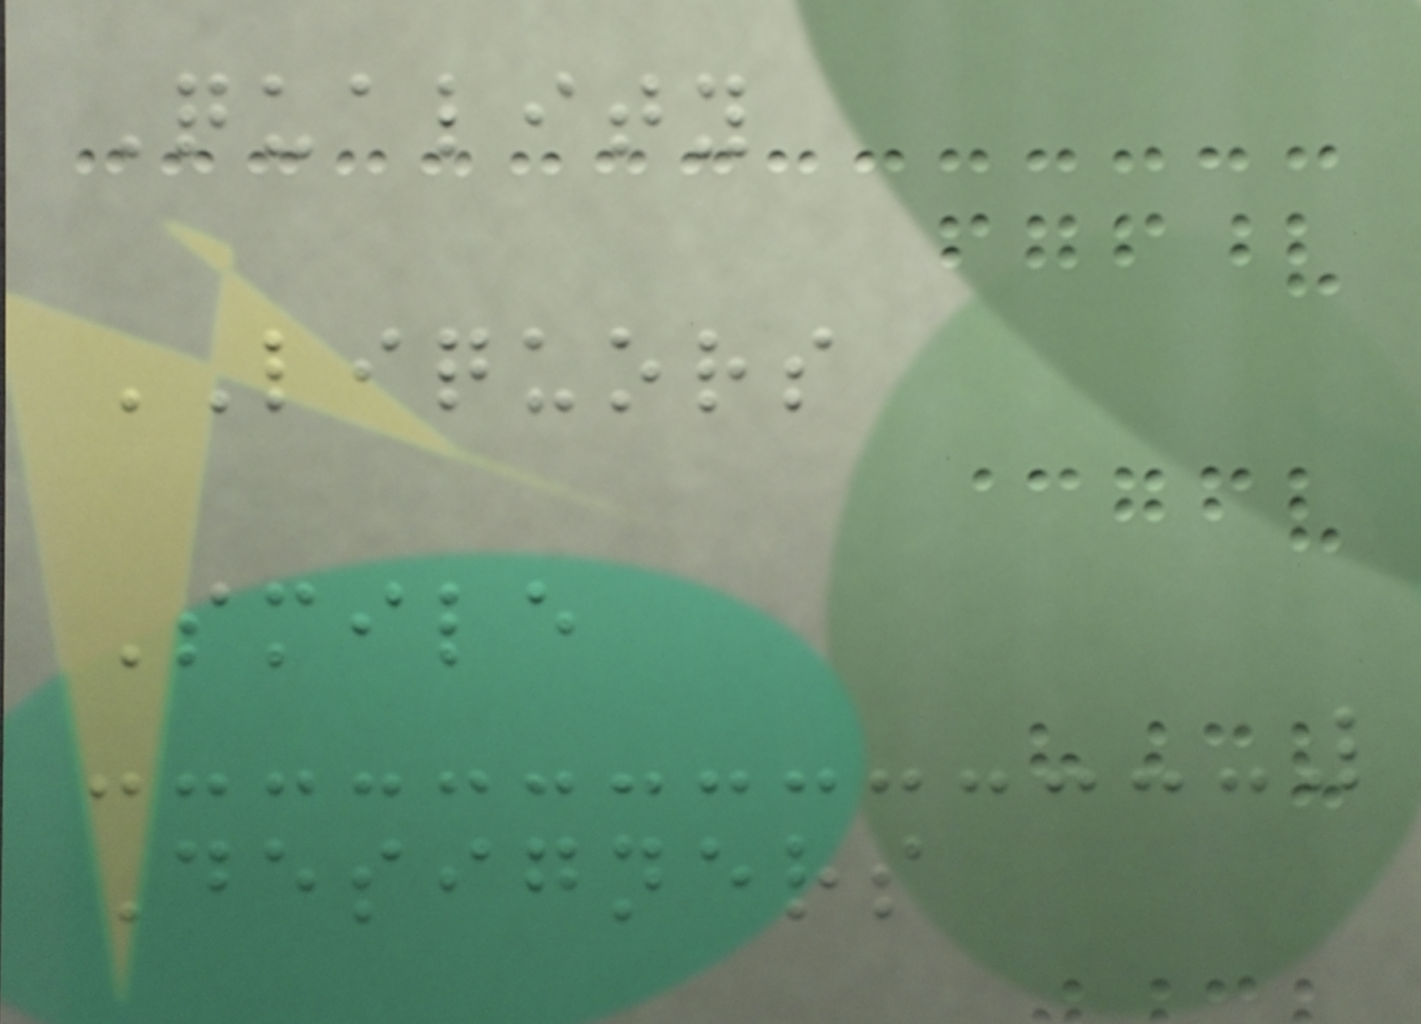Quality
LIQUORS
Smile
Designers
